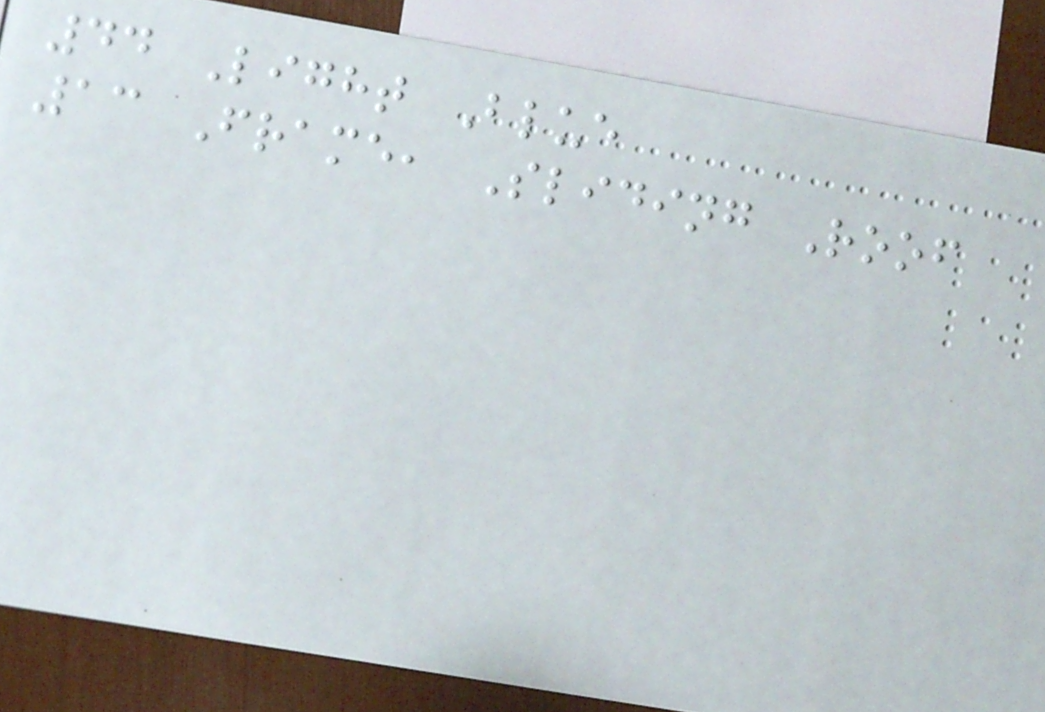44 Light Blue
13 Frame, Sliding Roof
